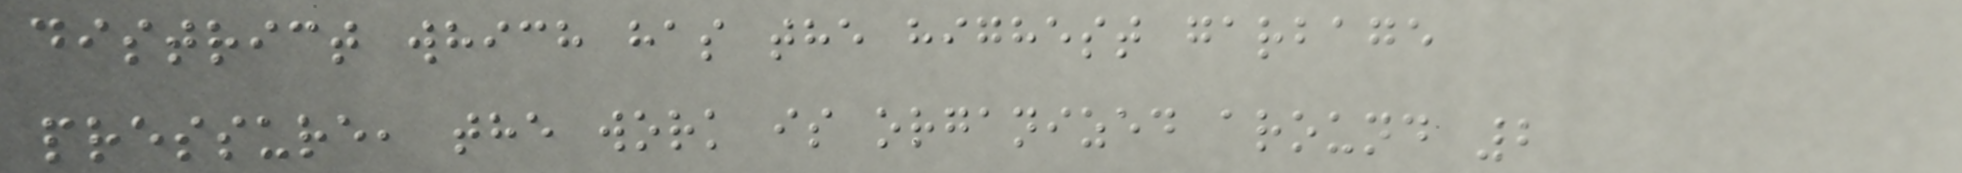district which has the highest garbage
pressure, the work is organized around 2
